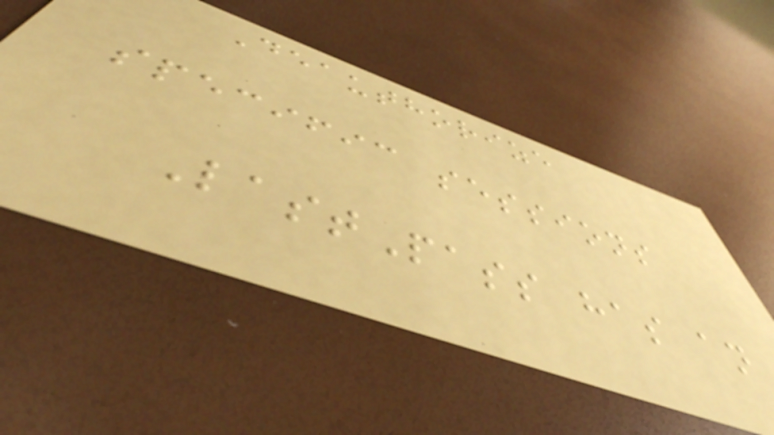Deauthorize
specific sessions
LastPass has an
